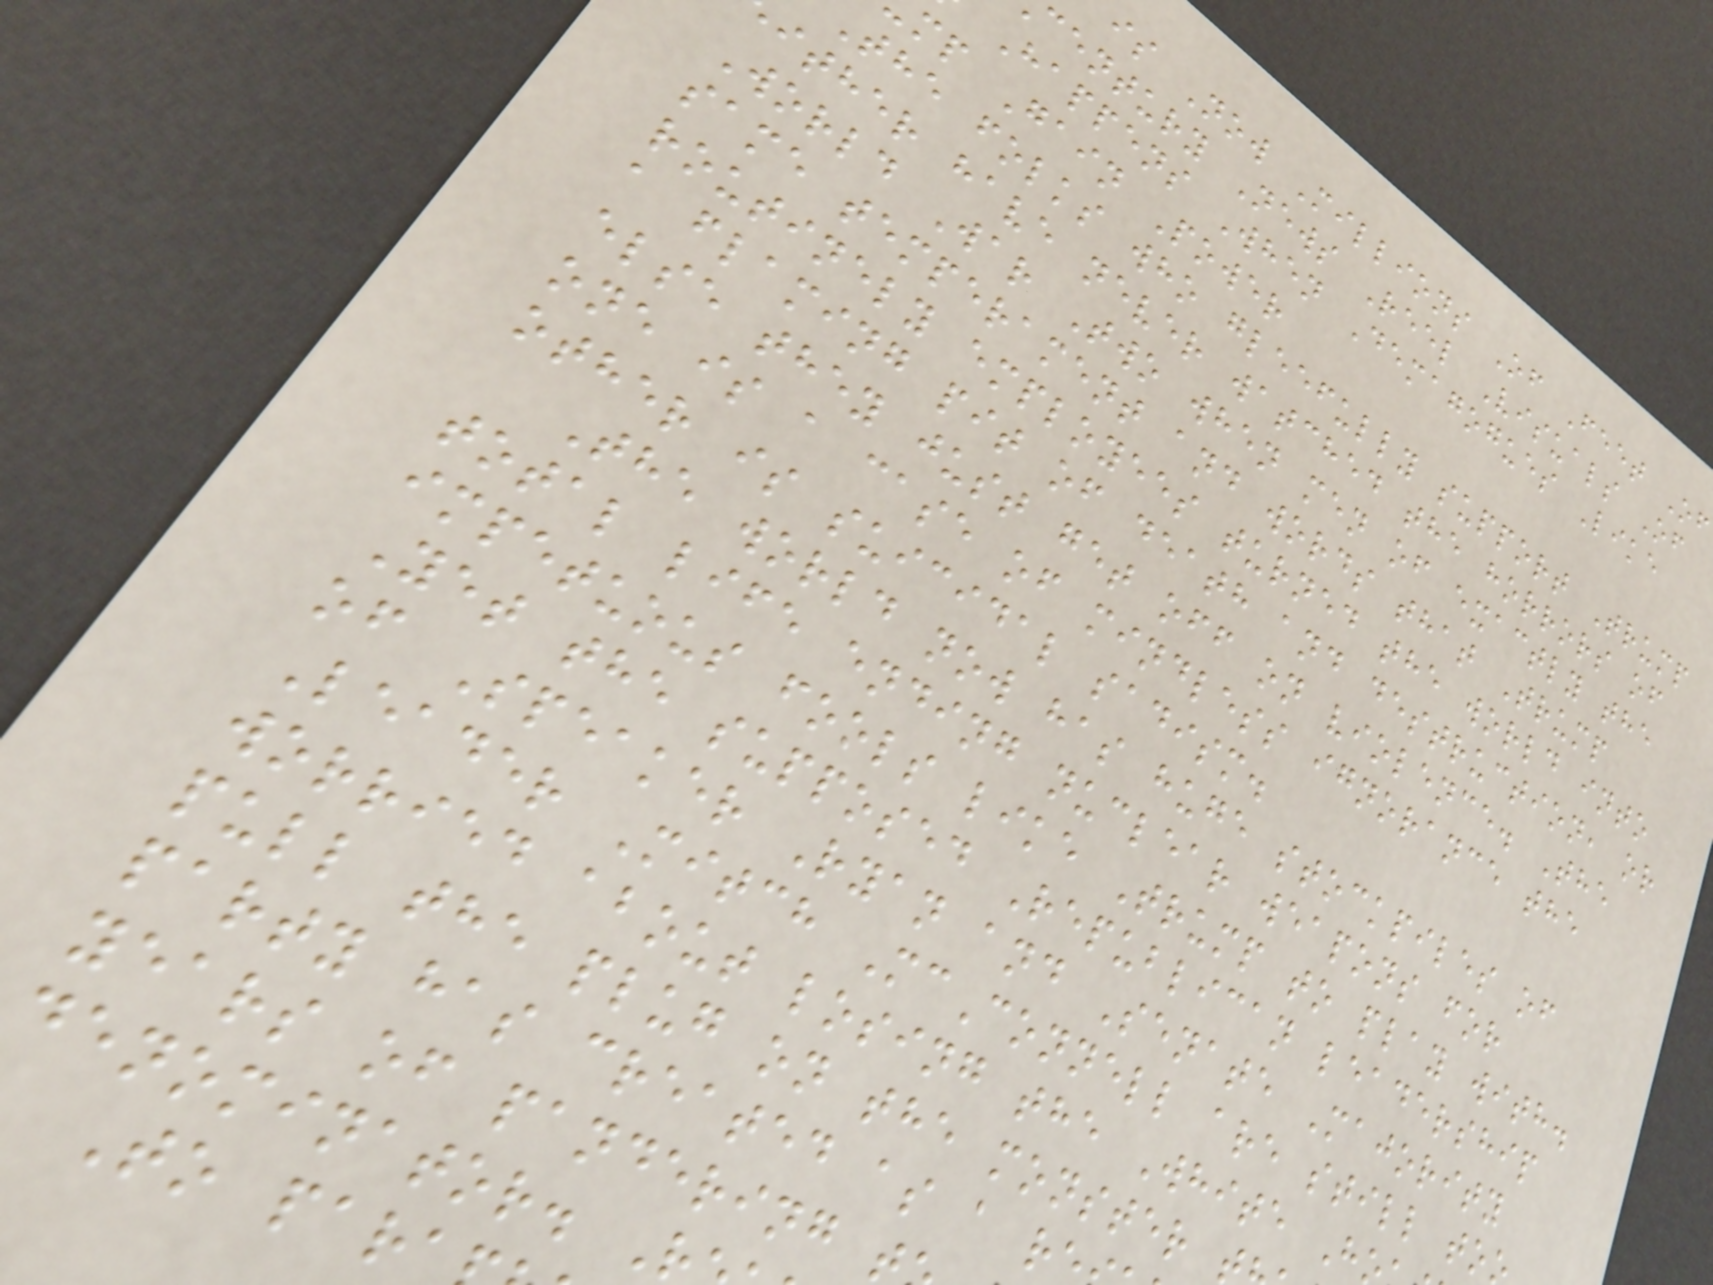is Now Millions Of Feet Of
century News Reel Visuals Of
Happens When Demagogues Like
mp Gain Power
The folks who gleefully support Trump
ither have never watched the horrors of
World War Two when men of exactly the
same temperament and words that Trump
routinely employees turned the world into
a flaming pit of death and destruction, or
else they just get off on violence. The
one is a case of mindless ignorance the
other is suicidal sadism.
The world now has huge stockpiles of
total life ending nuclear weapons for
impetuous fools like Trump to play with.
Yet the supposed Republican leadership
of Speaker Ryan and Senate Majority
Leader Mitch McConnell are still to
worried about losing the White H
pull the plug on the monster
party has created as a r
years of pandering
denominator. R
